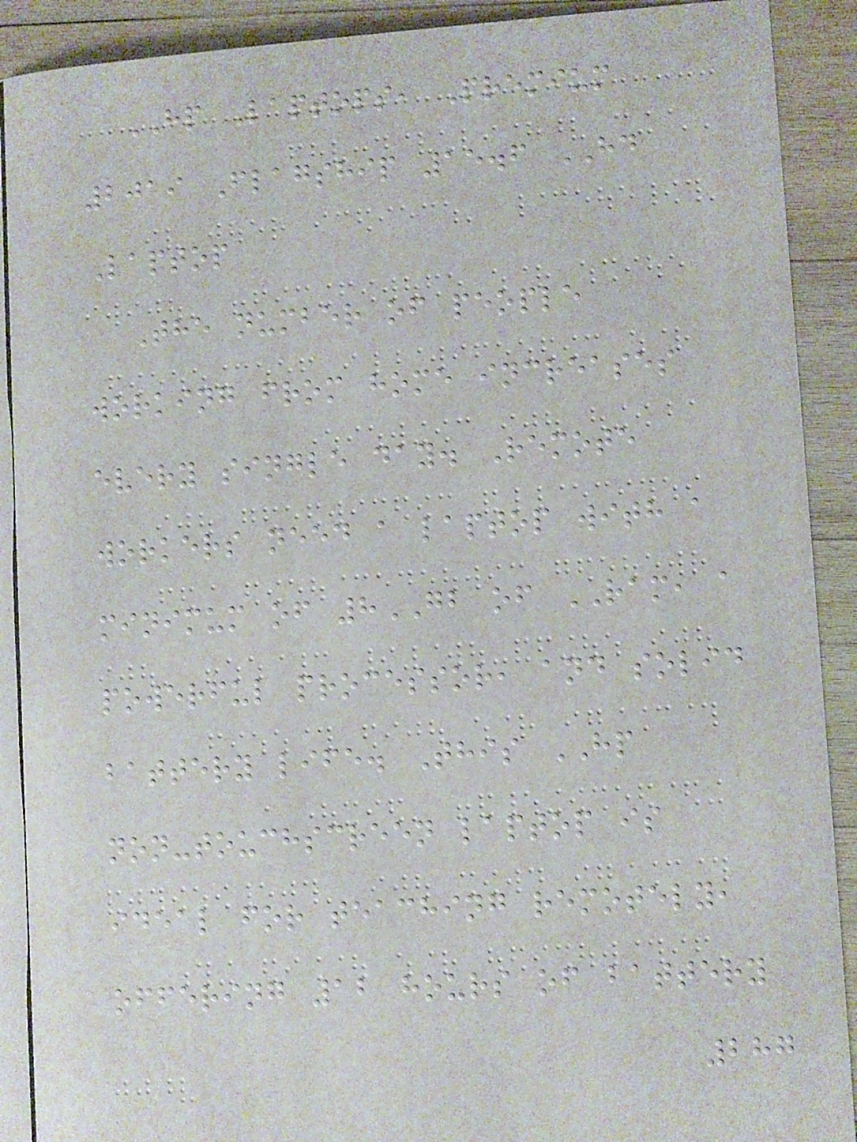HP Laptops, Premium
2019 Flagship 15.6 HD
Laptop
The number of people
working from home increases
every single day. Remote
workers need a laptop with a
minimum of 8GB of RAM, a
powerful processor, and solid
battery life. This HP
non-touchscreen laptop is
ideal for teaching remotely,
offering 12 hours of battery
287
